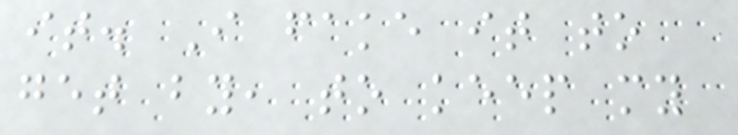it. I fake it to
get by, to keep my
